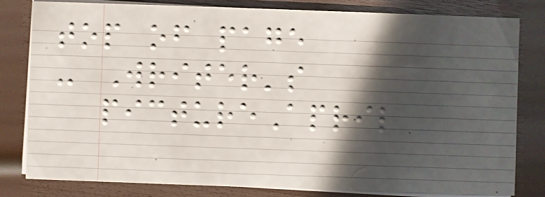top of page
- Writer's
pictureApril
